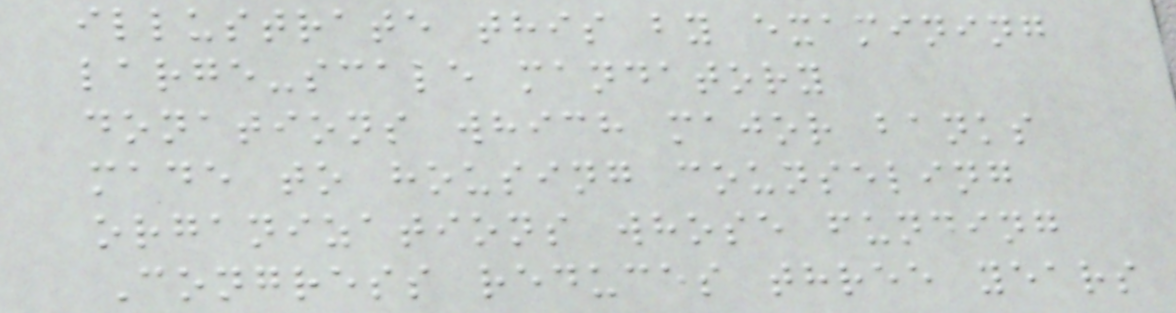illustrate this by examining
large-scale mandatory
donations which major banks
made to housing counseling
organizations whose funding
Congress reduces three years
